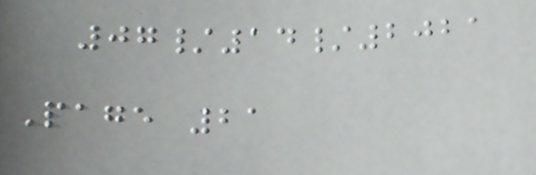07/14/2021
Page 21
